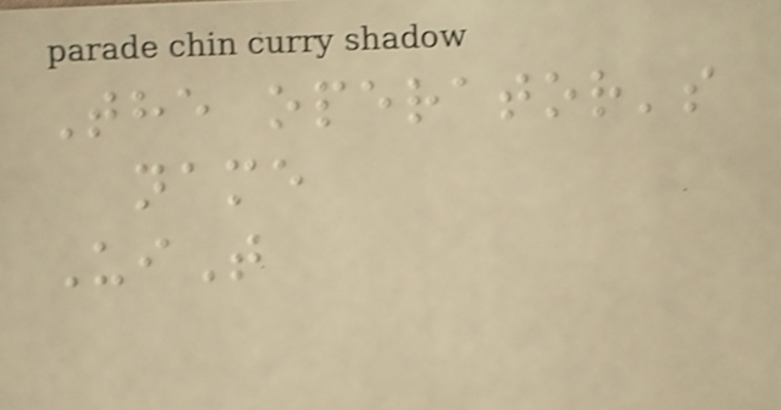The operator's
name
UiT
